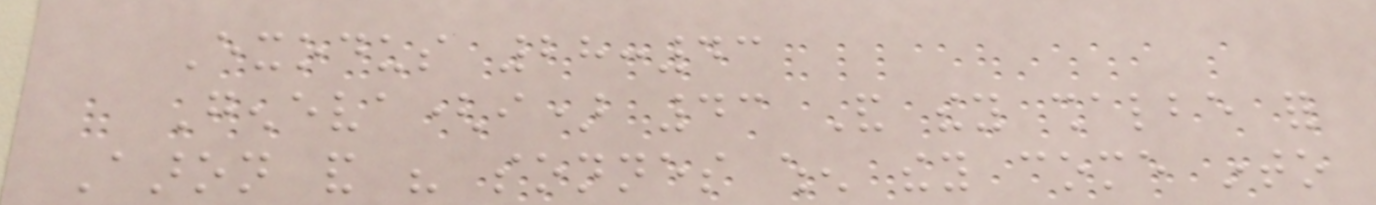Exodus 28:43
Geneva(i) 43 And they shalbe for
Aaron and his sonnes when they come into
